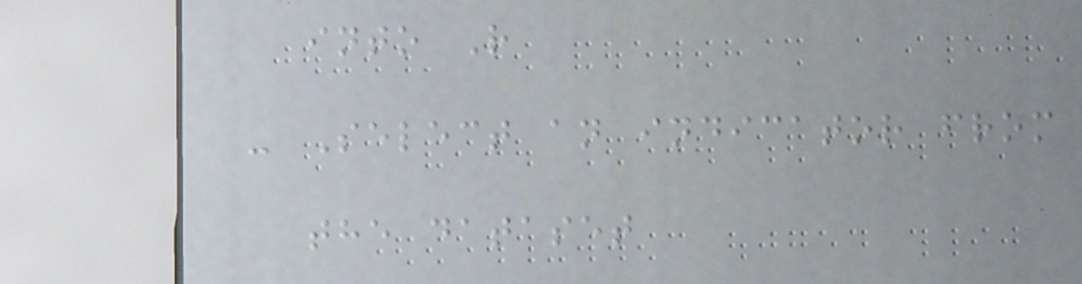into R
- Select an indicator from
the dataset
